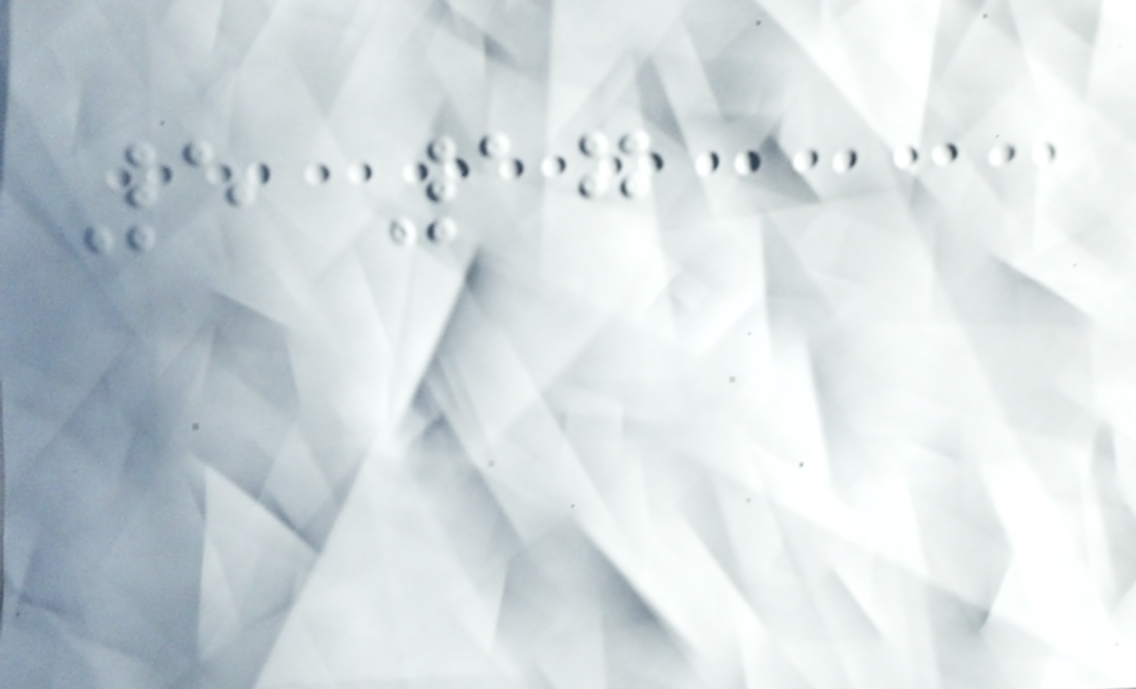5 17
